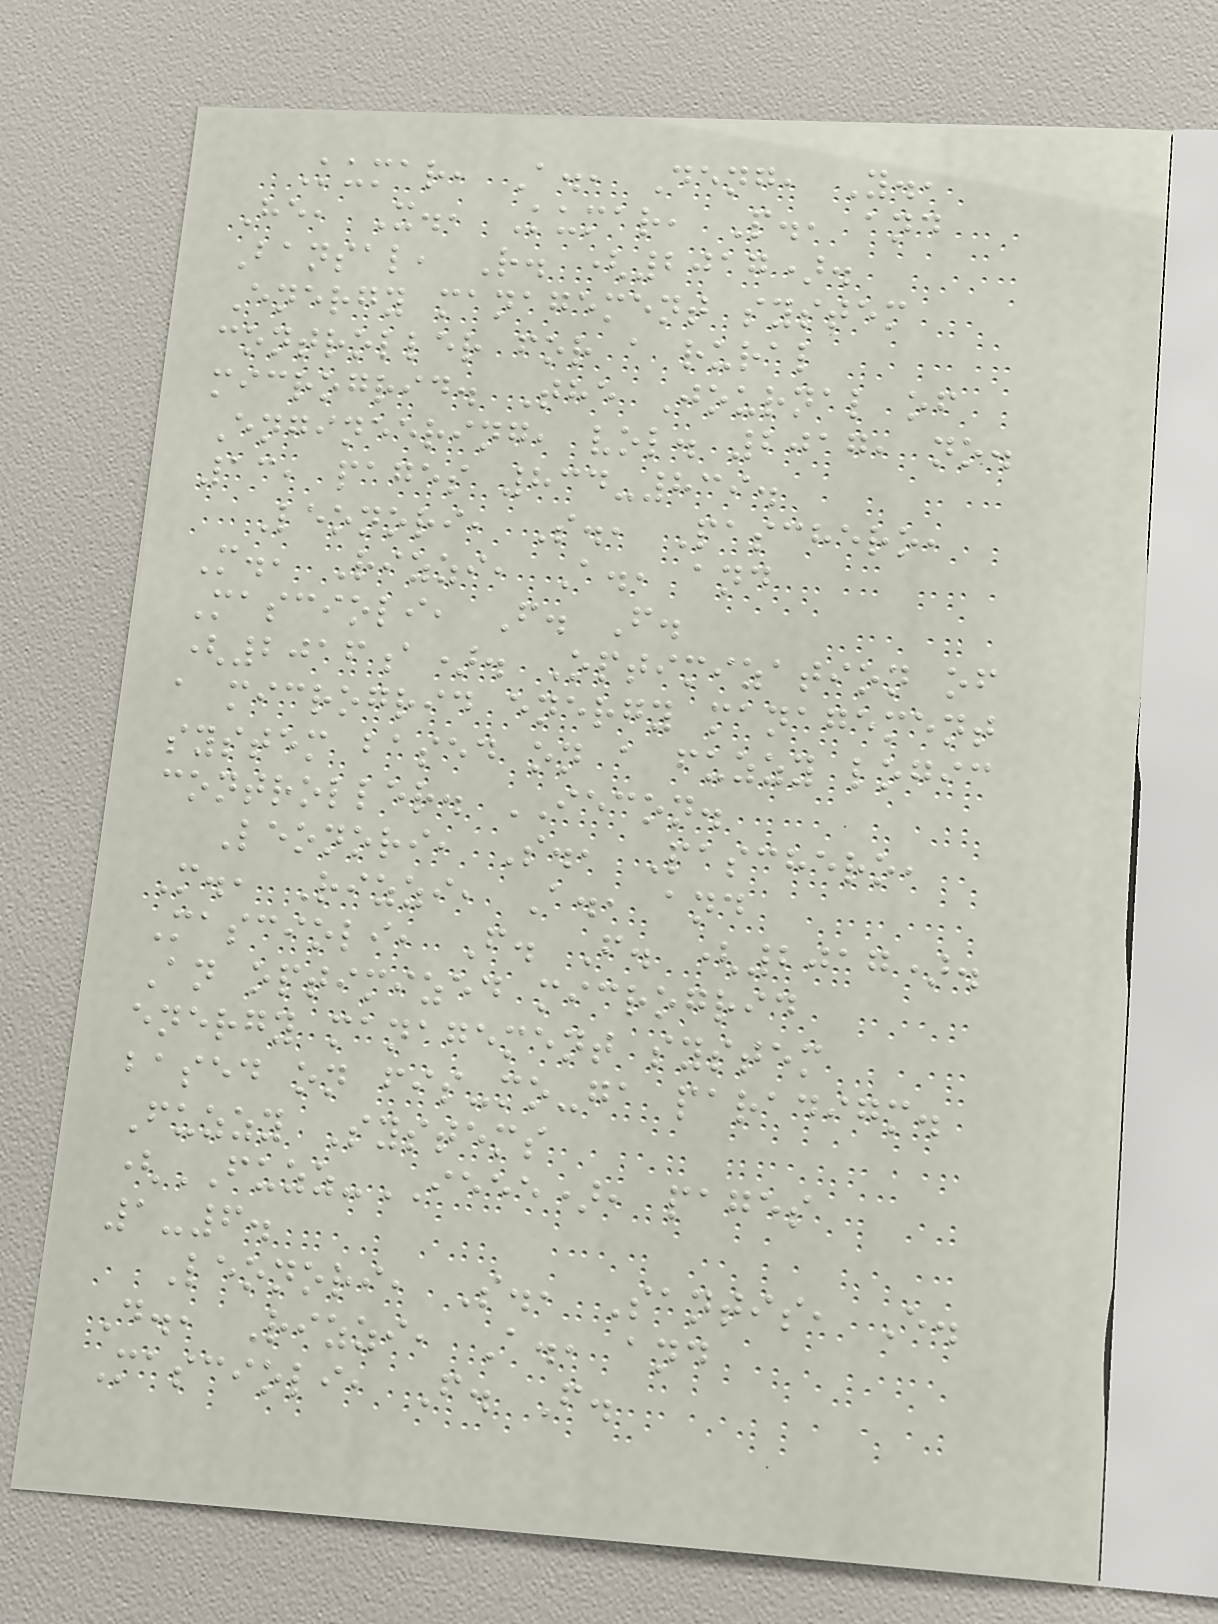Kumar, A., Deng, Y.,
He, X., Kumar, P., and
Bansal, R. (2017).
Energy management system
controller for a rural
microgrid. The Journal of
Engineering, vol. 2017, no.
13, pages 834-839.
Leonori, S., Paschero,
M., Rizzi, A., and
Mascioli, F. F.
(2016a). Optimization of
a microgrid energy management
system based on a fuzzy logic
controller. IECON.
Leonori, S., Paschero,
M., Rizzi, A., and
Mascioli, F. F. (2017).
An optimized microgrid
energy management system
based on fis-mo-ga paradigm.
Fuzzy Systems
(FUZZ-IEEE), pages
1-6.
Leonori, S., Santis, E.
D., Rizzi, A., and
Mascioli, F. F.
